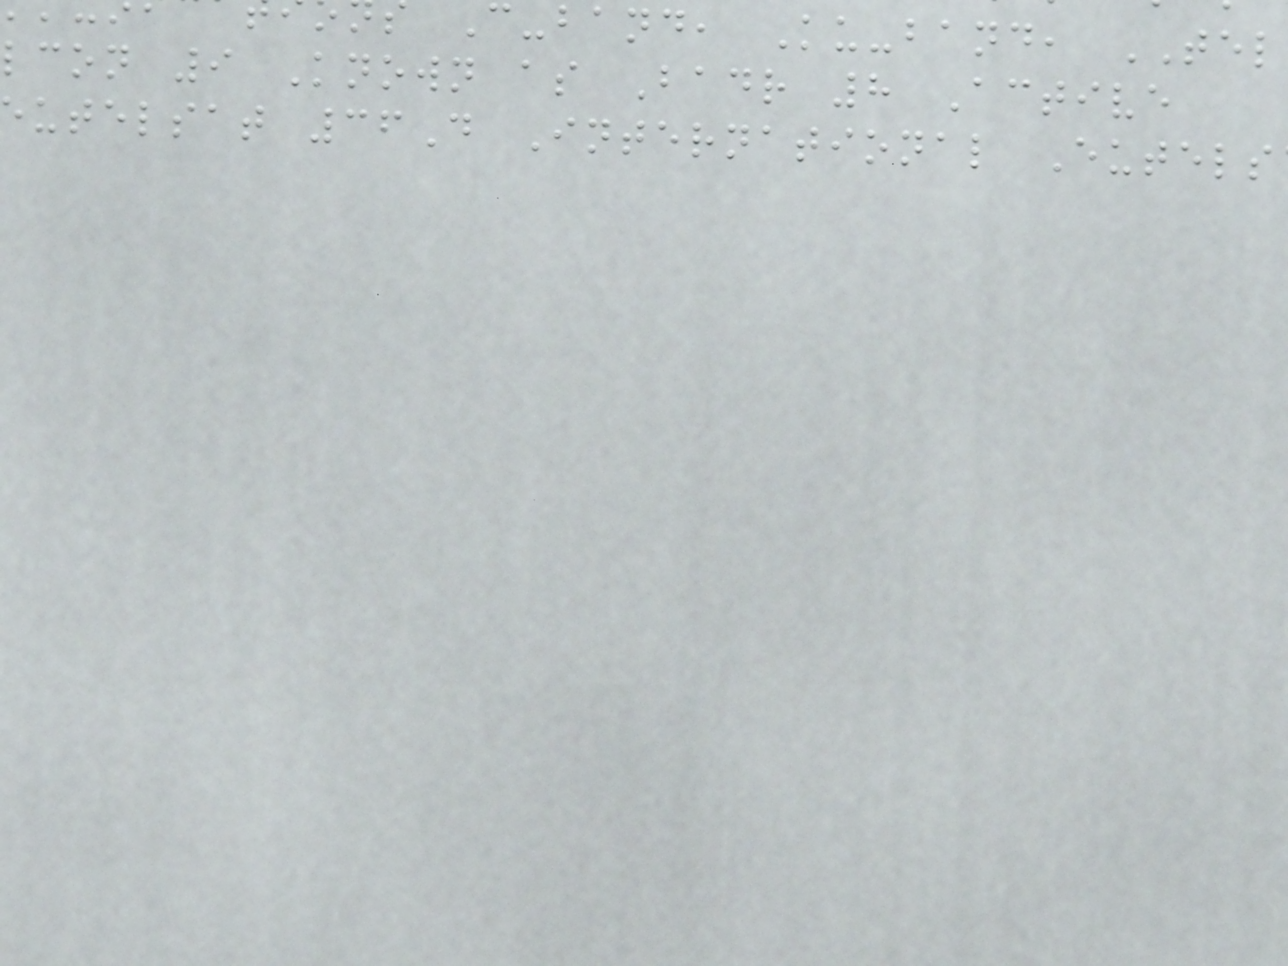c-band, Ku-band, TEL
lcon 9 Known as Badr 8 Active
utelsat 36D International Eutels
